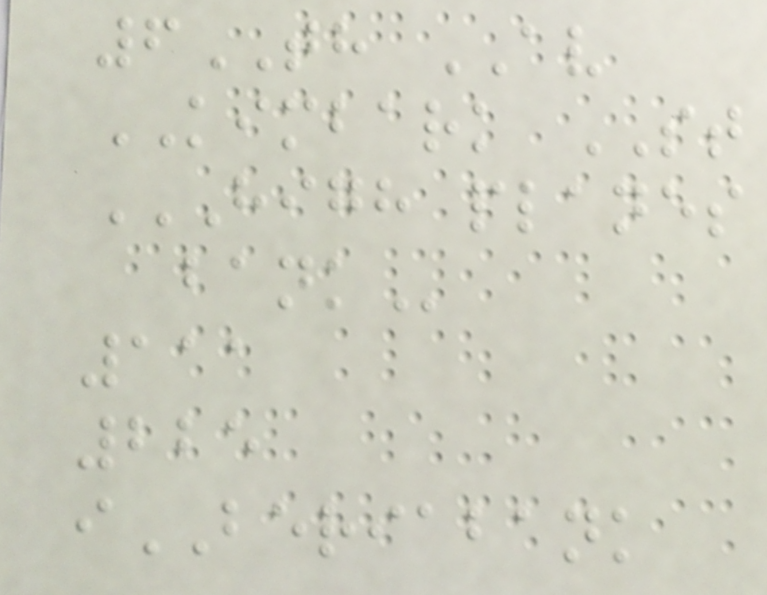6TH AV
KIMBARK ST
HIGH PLANES
BANK
111
225
iBERIABANK
